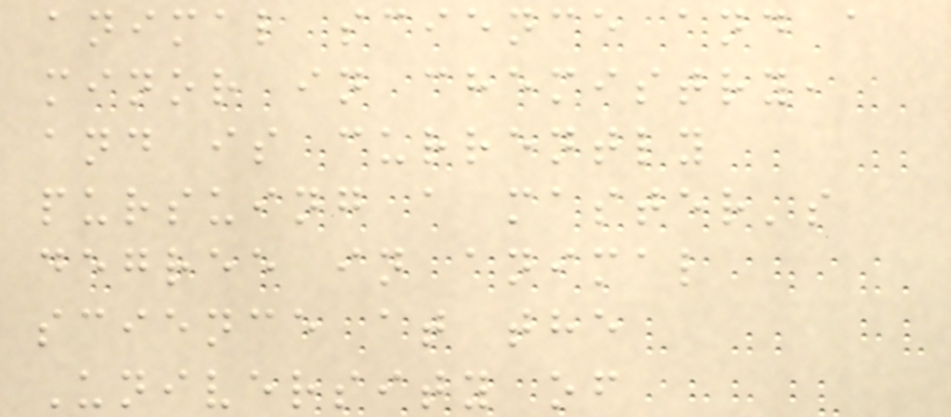animal science and a
minor in chemistry,
and is currently
pursuing a master's
degree in animal
science at the
University of
